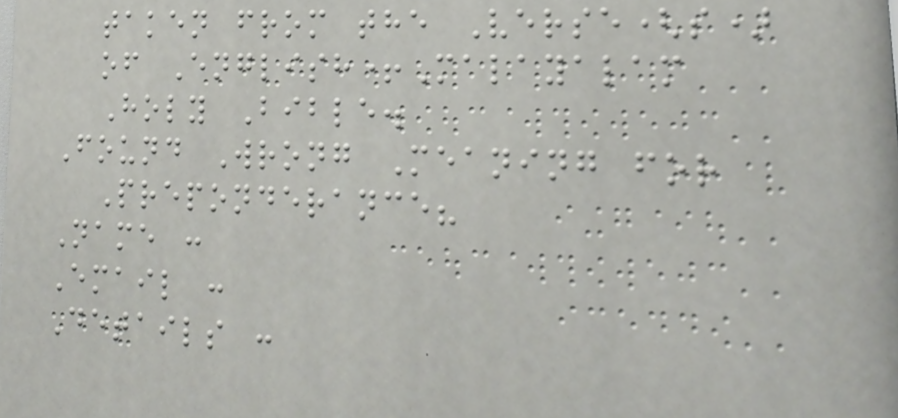taken from the Verse(s)
of English+Malayalam
Holy Bible.
Found Wrong Meaning for
Preponderance?
Name :
Email :
Details :
